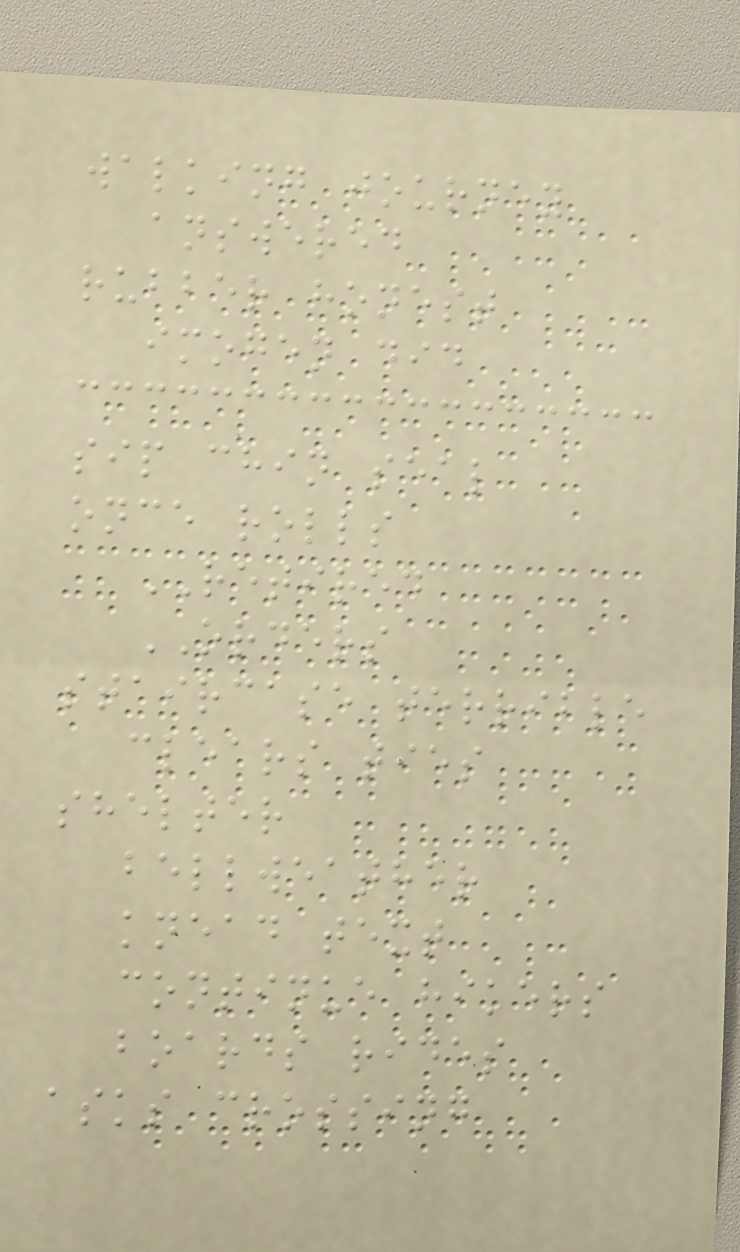walking journey
answered
rubber honest
imogen did
sip chin seal
once rolls
RETIRED
ORDERS
staircase terrible
clears ties
shelter
bellweather
knead text
continue hikers
boards rides
asks crossing
